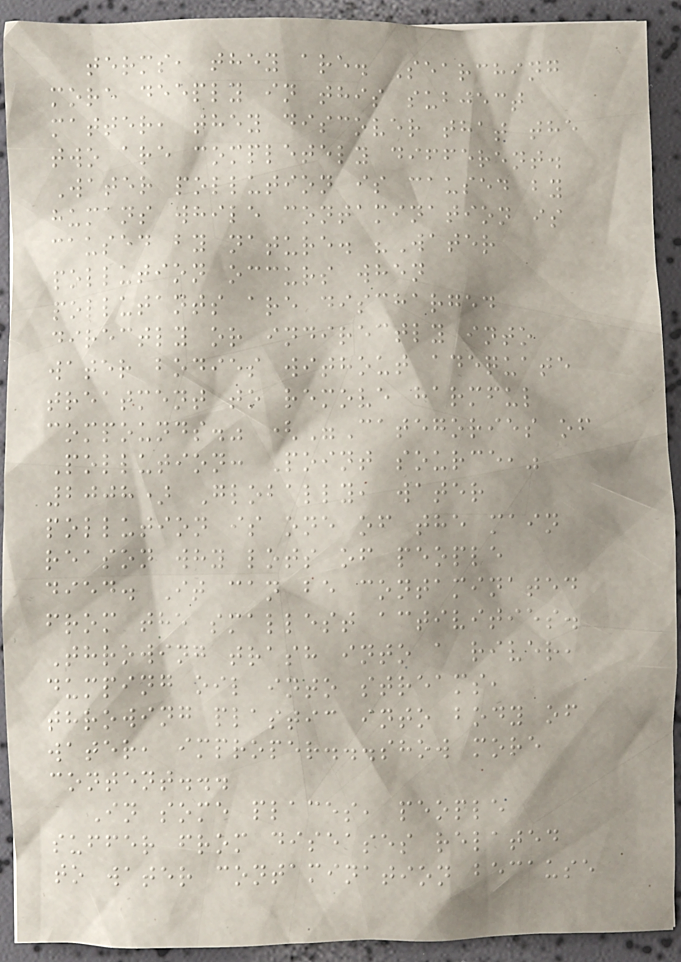terms, they are. Searching
more deeply in this subject
matter, they discover that the
two are completely different.
Water pollution is caused by
humans while contamination is
caused by nature. "Water
pollution occurs when
pollutants are discharged
directly or indirectly into
water bodies without adequate
treatment to remove harmful
compounds." ("Categories of
Pollution: Point source,"
2008) Globally, water
pollution is one of the main
reason why lots of people
died. It can be contaminated
from the smallest activities.
Throwing trash into a river,
dumping oil into streams,
throwing plastic into body of
water, improper...show more
content...
In some places, people
suffer from diseases related
to water contamination because
